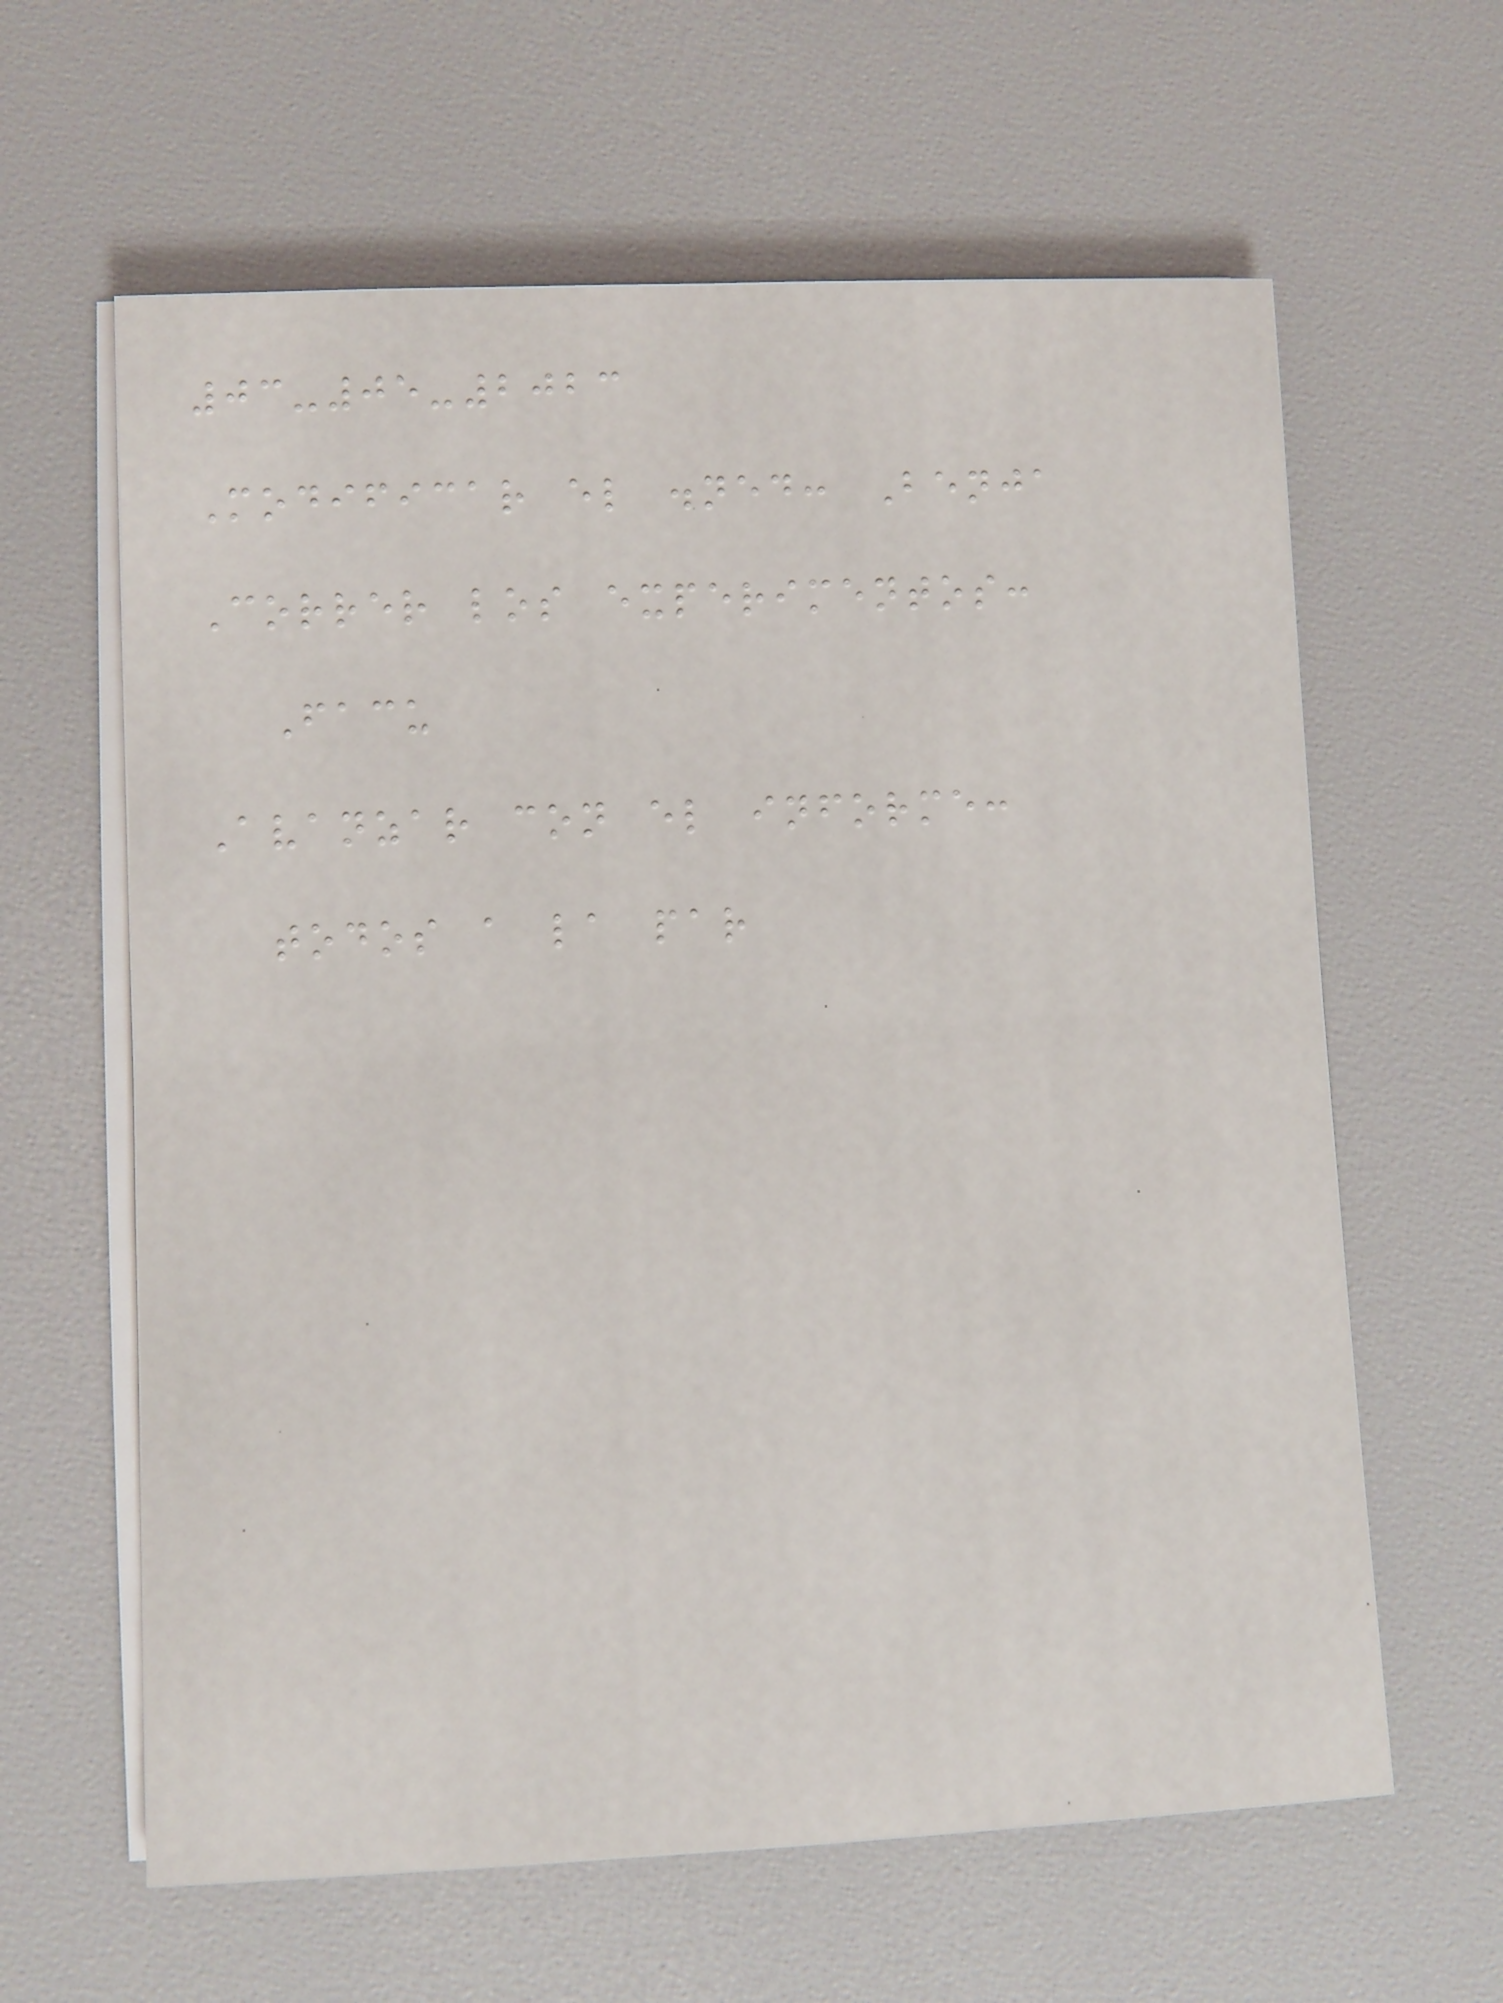03-05-2023
Modificar el .ned: Benja
Correr los experimentos:
Facu
Avanzar con el informe:
todos a la par
